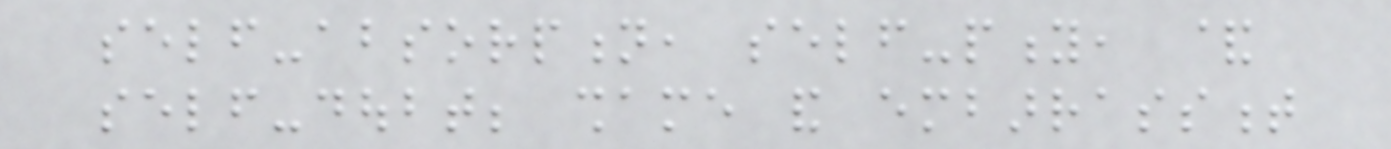self-absorption, self-pity, &
self-doubt; shame and embarrassment
